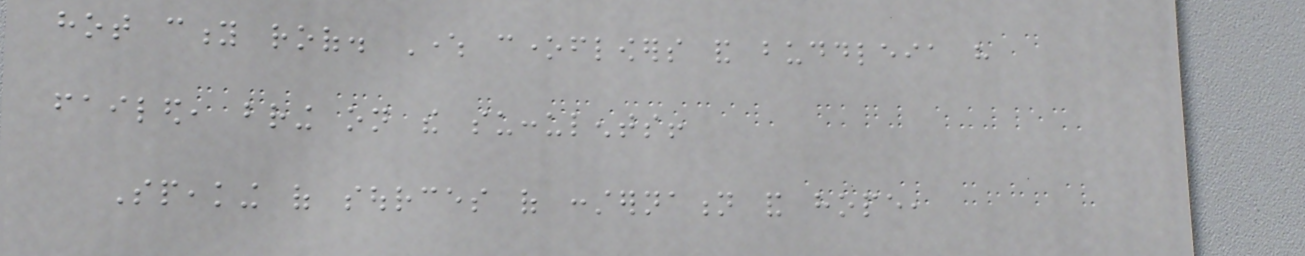hot city roof. Where coneflowers and buddleia have
failed, bring on the succulents!
Speaking of sources of consternation and hope,
